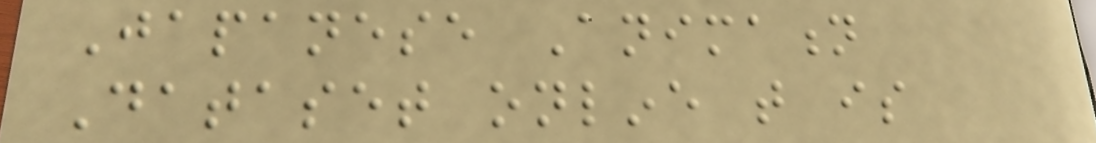Japanese Animation
Dataset online that is
